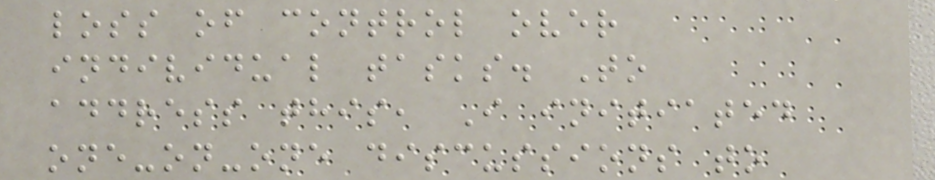loss of control over
individual tasks. To
address this, I initiated
one-on-one discussions to
